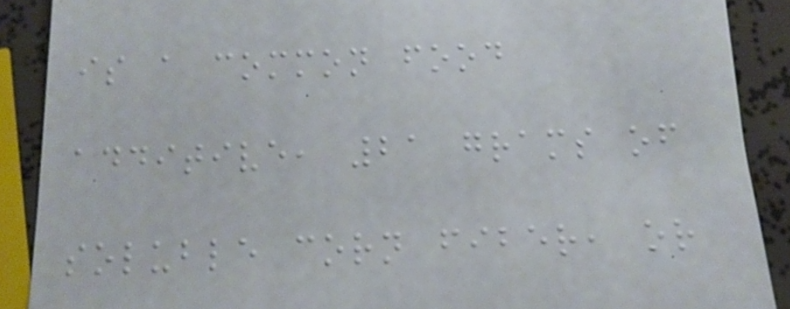is a common food
additive, 21 grams of
soluble corn fiber, or
